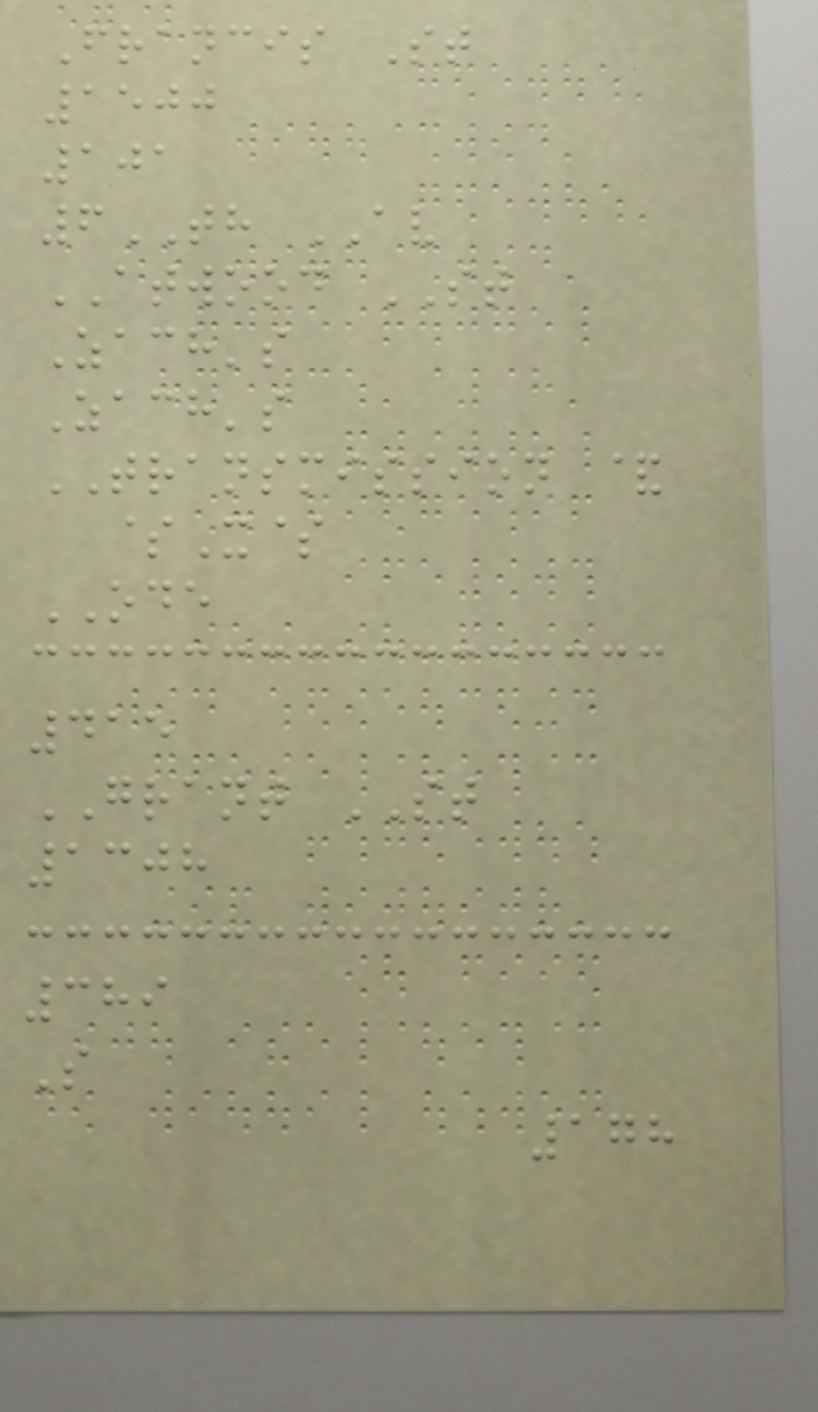Francis St
1500
101
6TH AV
ATWOOD ST
Zach's
Zach's
TRANSMISSION &
$X$
ODE
415
GRANT ST
1308
389
S
178
